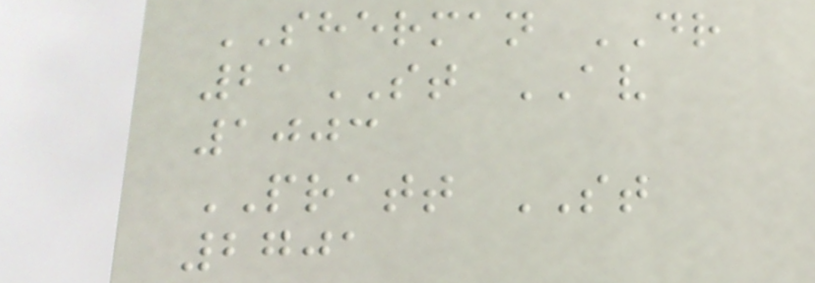SHERMAN DR
21ST AV
1003
PRATT ST
2701
